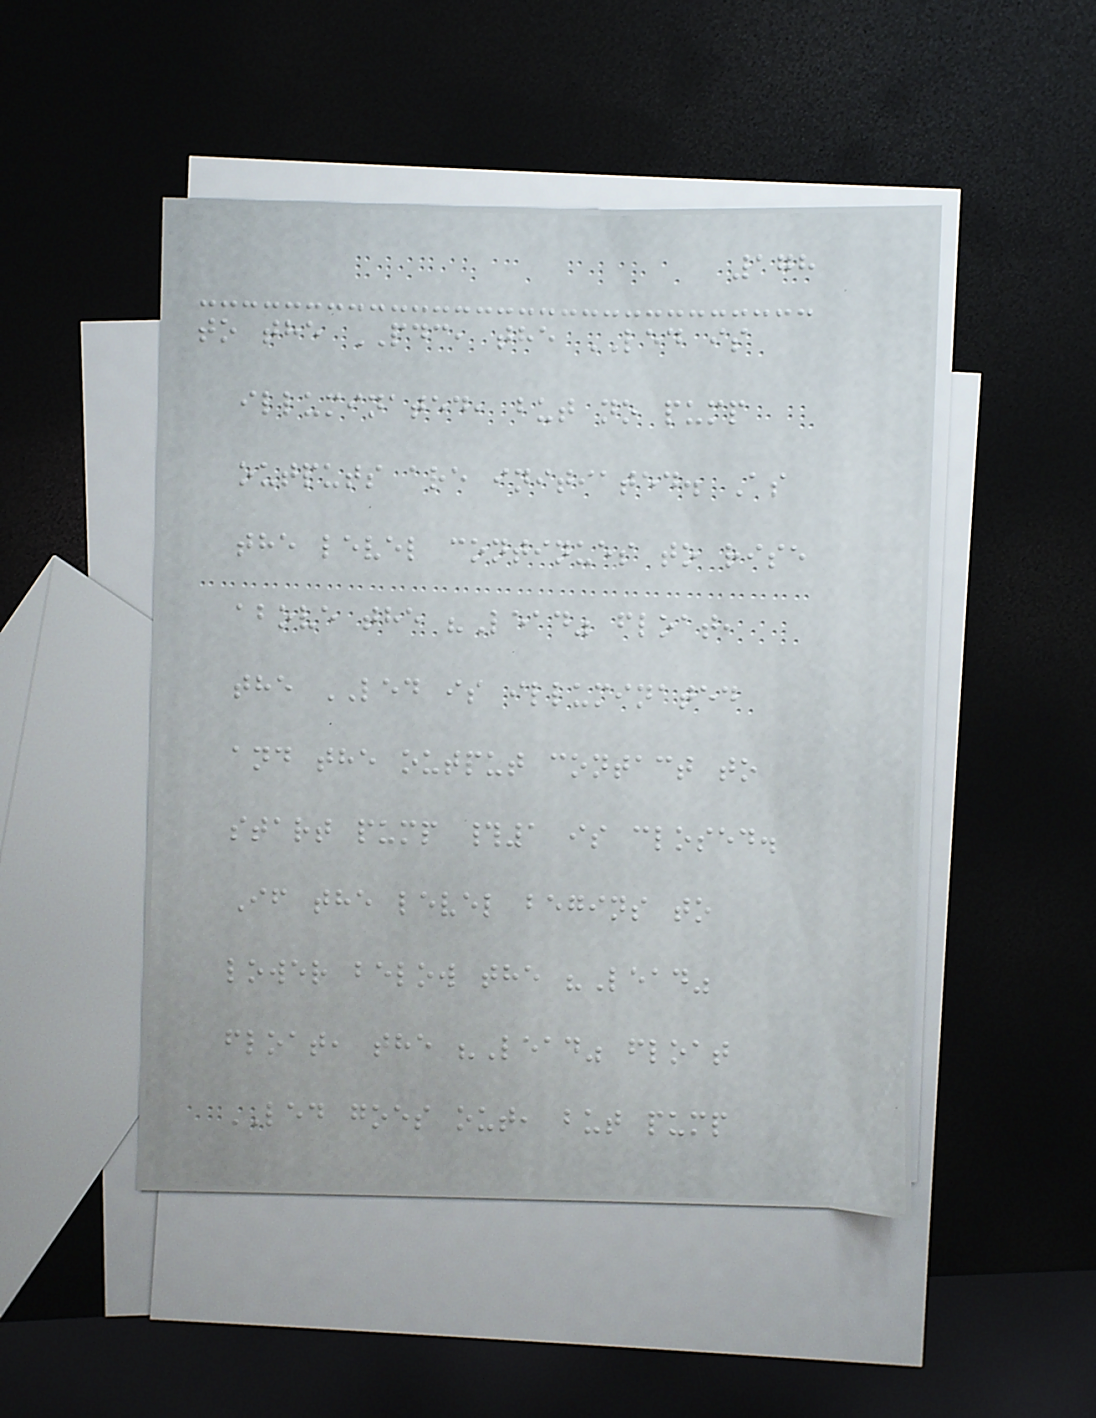178
to the PDC, the LED is
illuminated, but no pump
outputs are initiated. As
the level continues to rise
above the "Lead" float,
the LED is illuminated
and the output contact to
start pump #1 is closed.
If the level begins to
lower below the "Lead"
float, the "Lead" float
LED goes out, but pump
